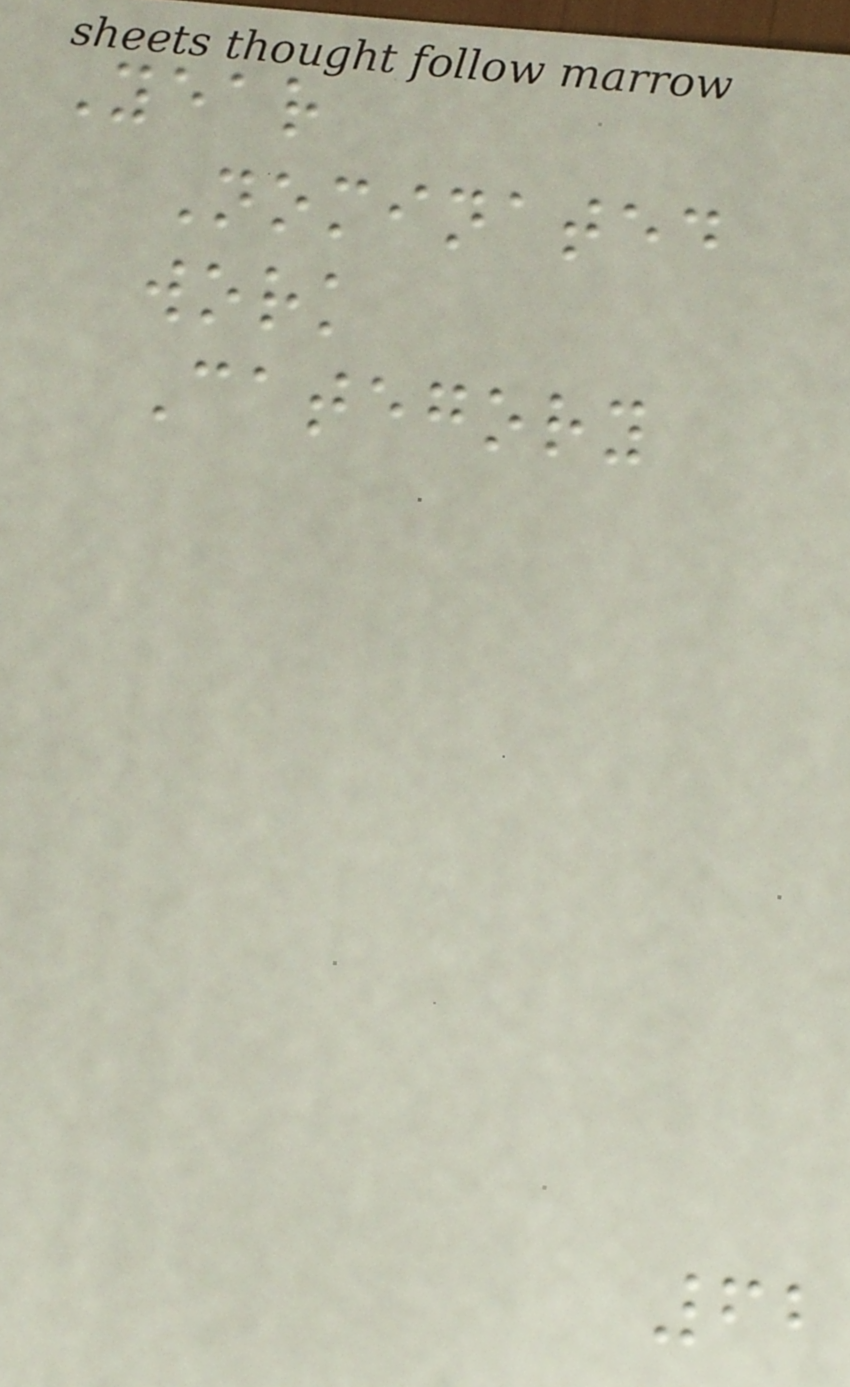Year
Nominated
work
Category
62
